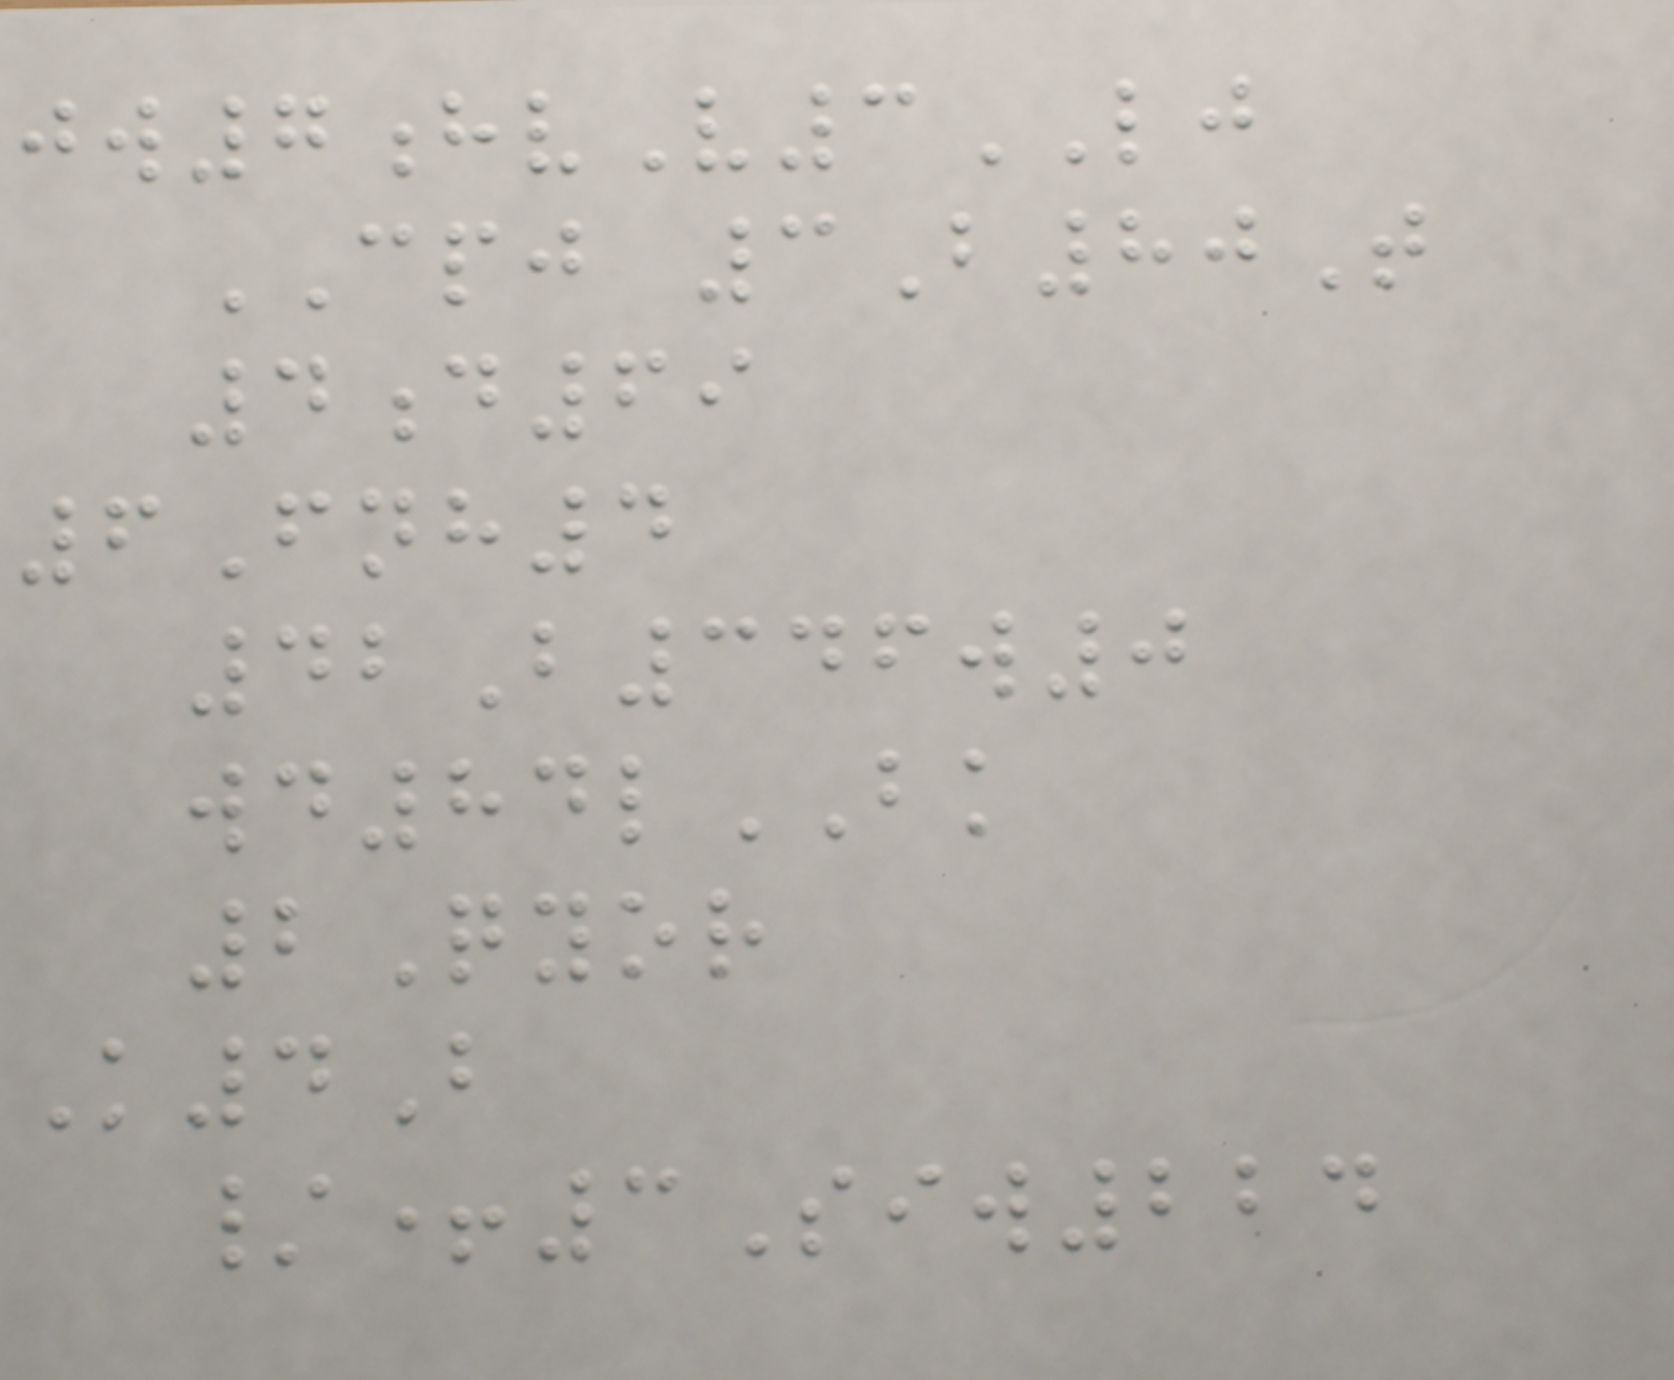jw7hvV3LJ
CPJ 3B80T
4d69
6Fnh4
42B346w0
wd84lBK
2Qyor
K4B
/+3Siw224
